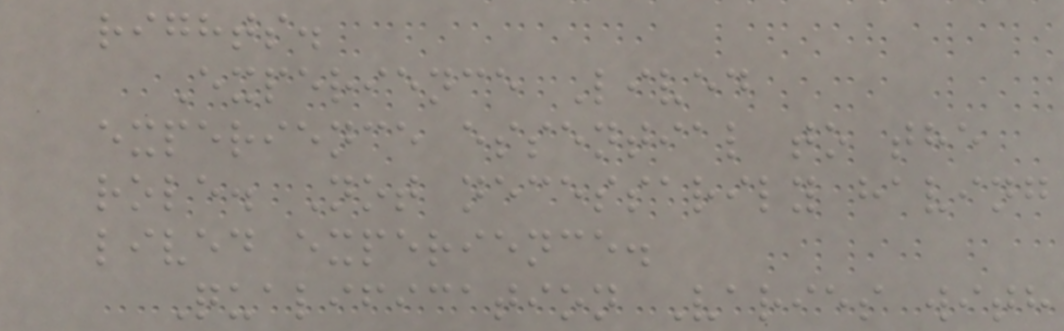rights.
Experience Lived
experience essential to the
role. Not necessarily having
lived experience.
Qualification Varies with
